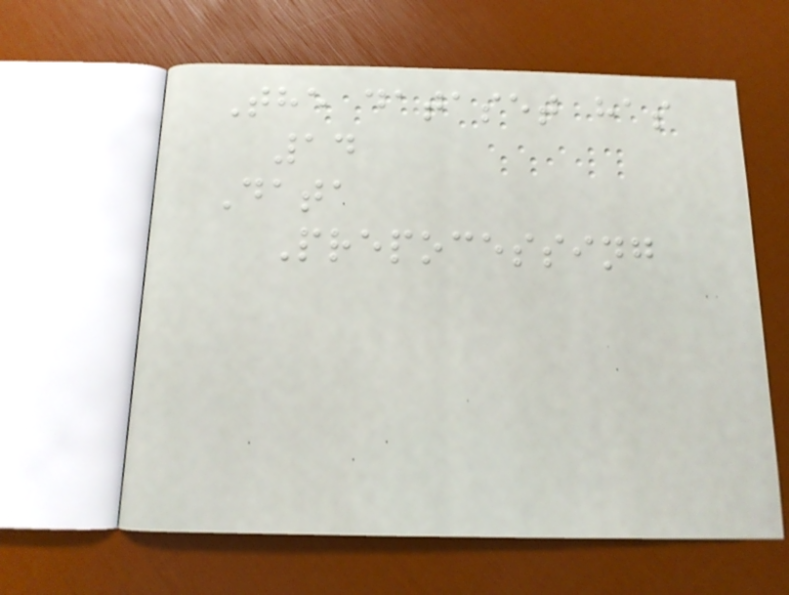The dataset has
14
Data
Prepocessing
